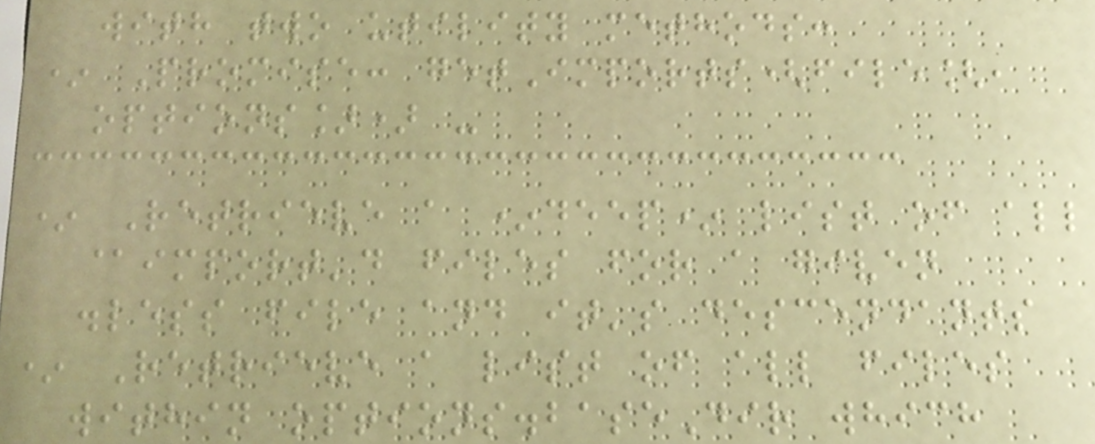with two utility methods:
* Promise: getImports(file[,
options]) -
* Retrieve a *deep* list of all
@import'd files for a given
.less file and it's descendants
* Retrieve a list of all files
within options.baseDir which
